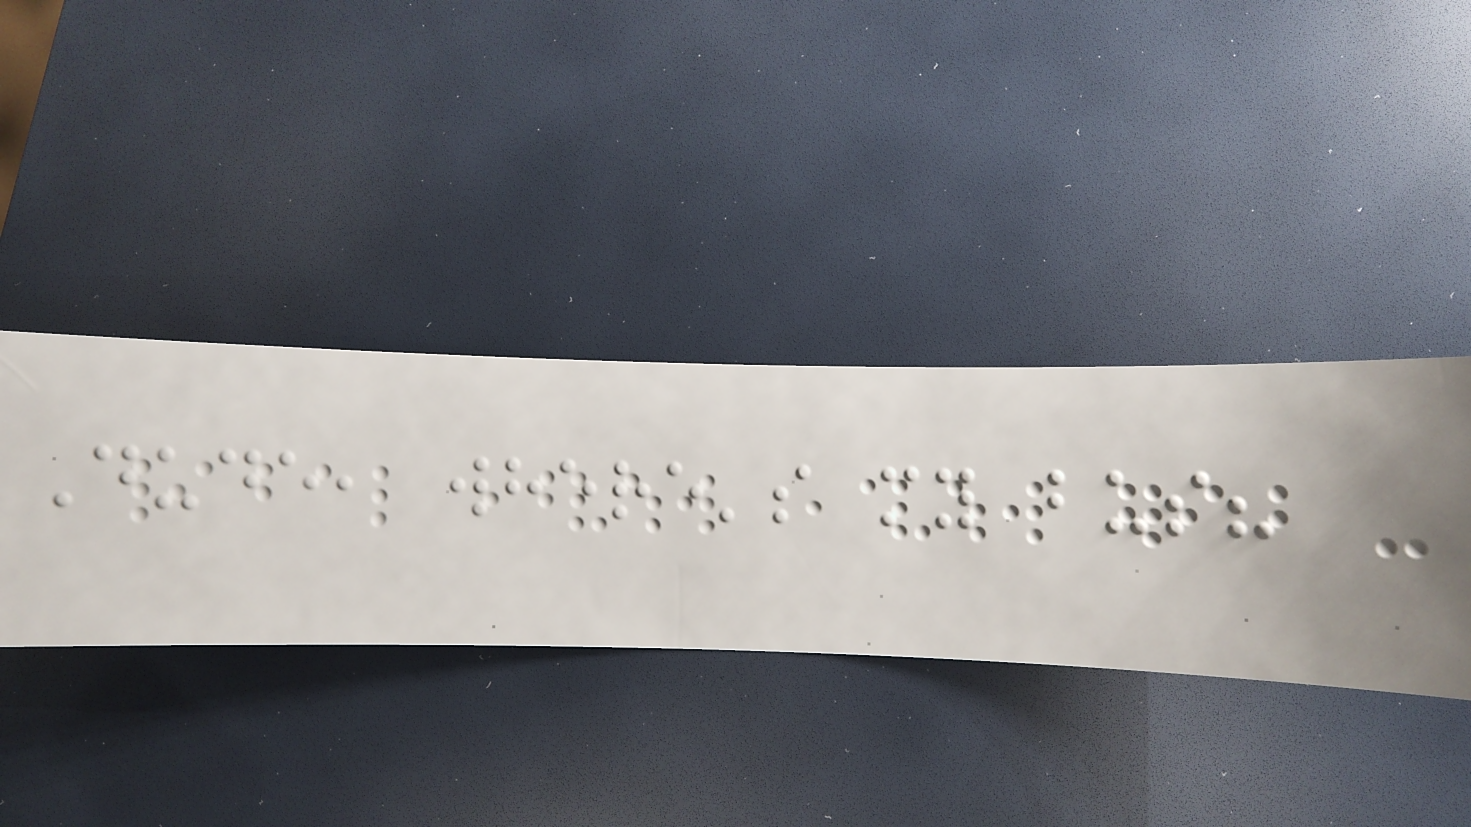Dude, where's my bus?
